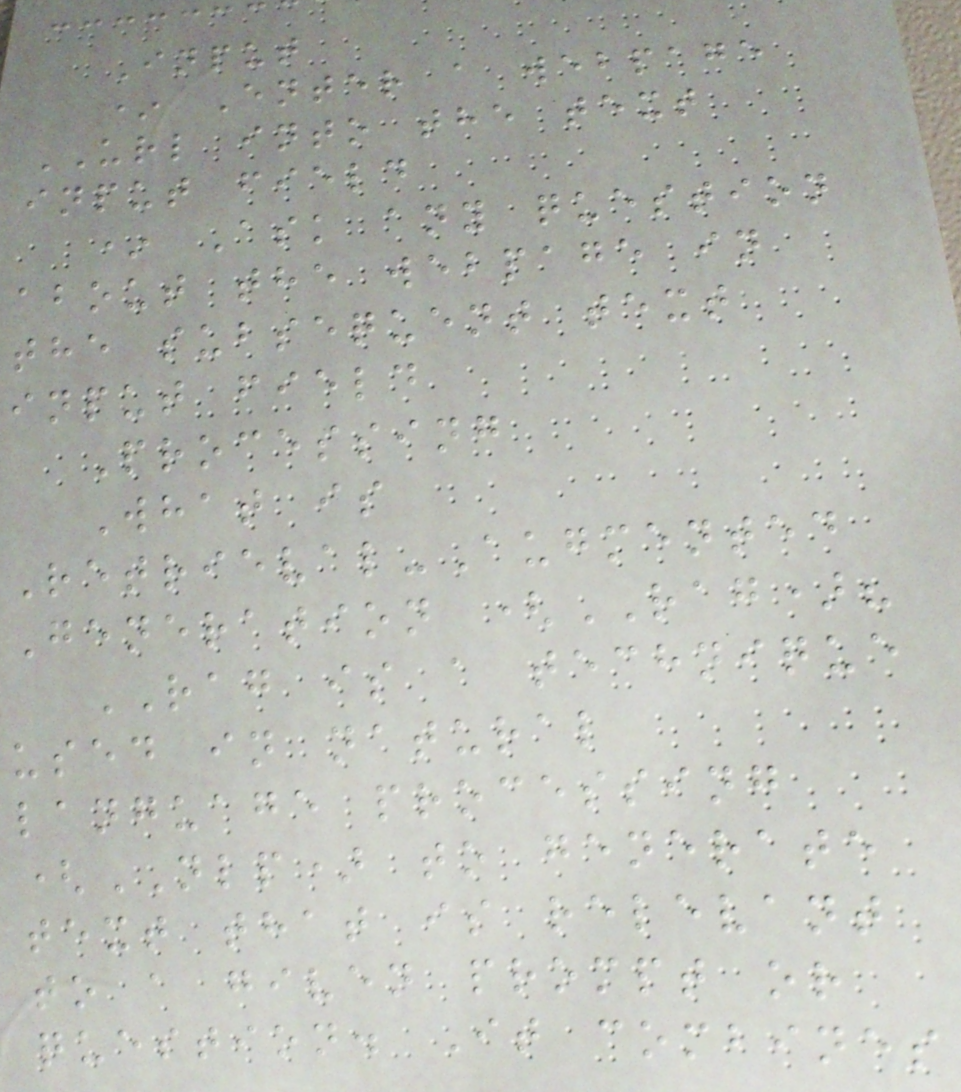Input
* Enter a webpage
URL into the text
input field
* Ask any question
about the webpage in
the subsequent text
input field
Processing
What is
Retrieval-Augmented
Generation (RAG)?
RAG is a technique
used in natural
language processing
(NLP) to generate
text that is relevant
to a given prompt or
question. It combines
